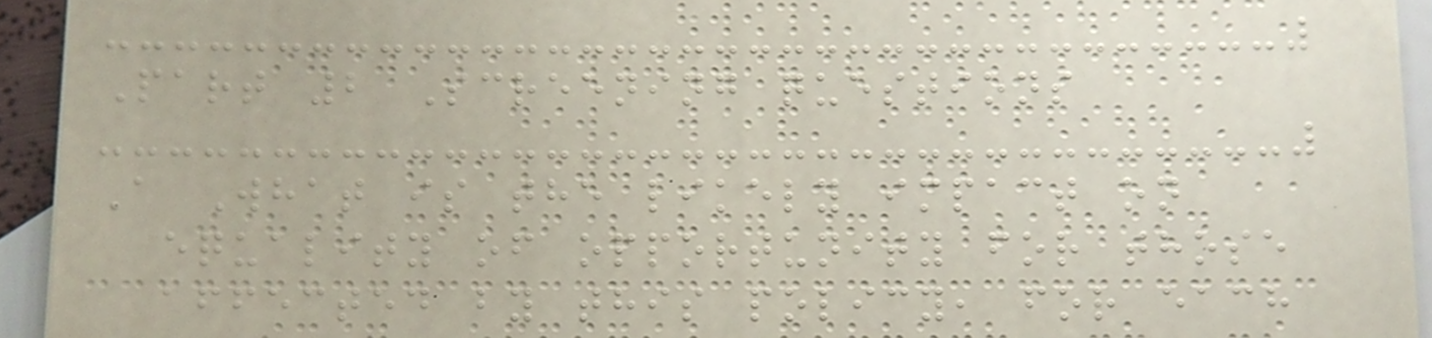Part 2 Screening questions
A What is the likely impact on
equality of opportunity for those
affected by this policy, for each
